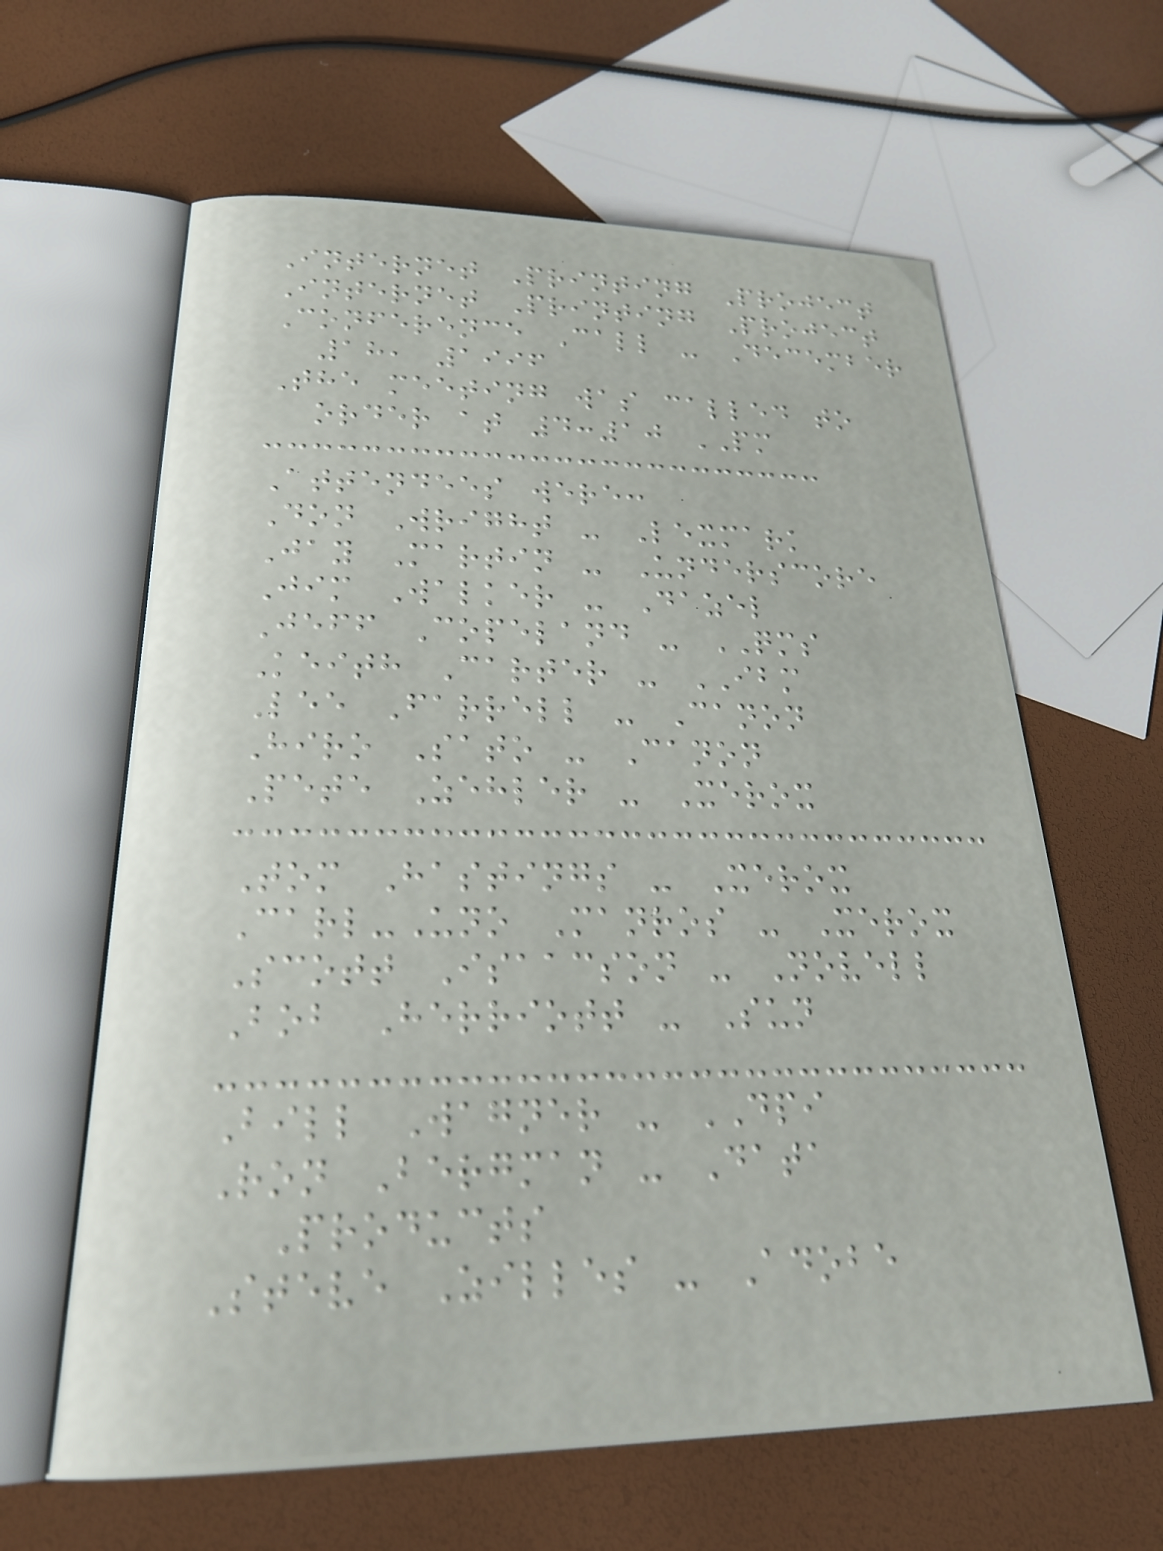Internet Printing Project
Internet Printing Project
Conference Call - December
18, 1996
The meeting was called to
order at 4:10 PM
Attendees were:
Don Wright - Lexmark
Jay Martin - Underscore
Jim Walker - Dazel
Jeff Copeland - QMS
Keith Carter - IBM
Lee Farrell - Canon
Hiro Sato - Canon
Pete Zehler - Xerox
Tom Hastings - Xerox
Carl-Uno Manros - Xerox
Scott Isaacson - Novell
Bob Herriott - Sun
Bill Wagner - DPI
Ron Bergman - Data
Products
Steve Zilles - Adobe
